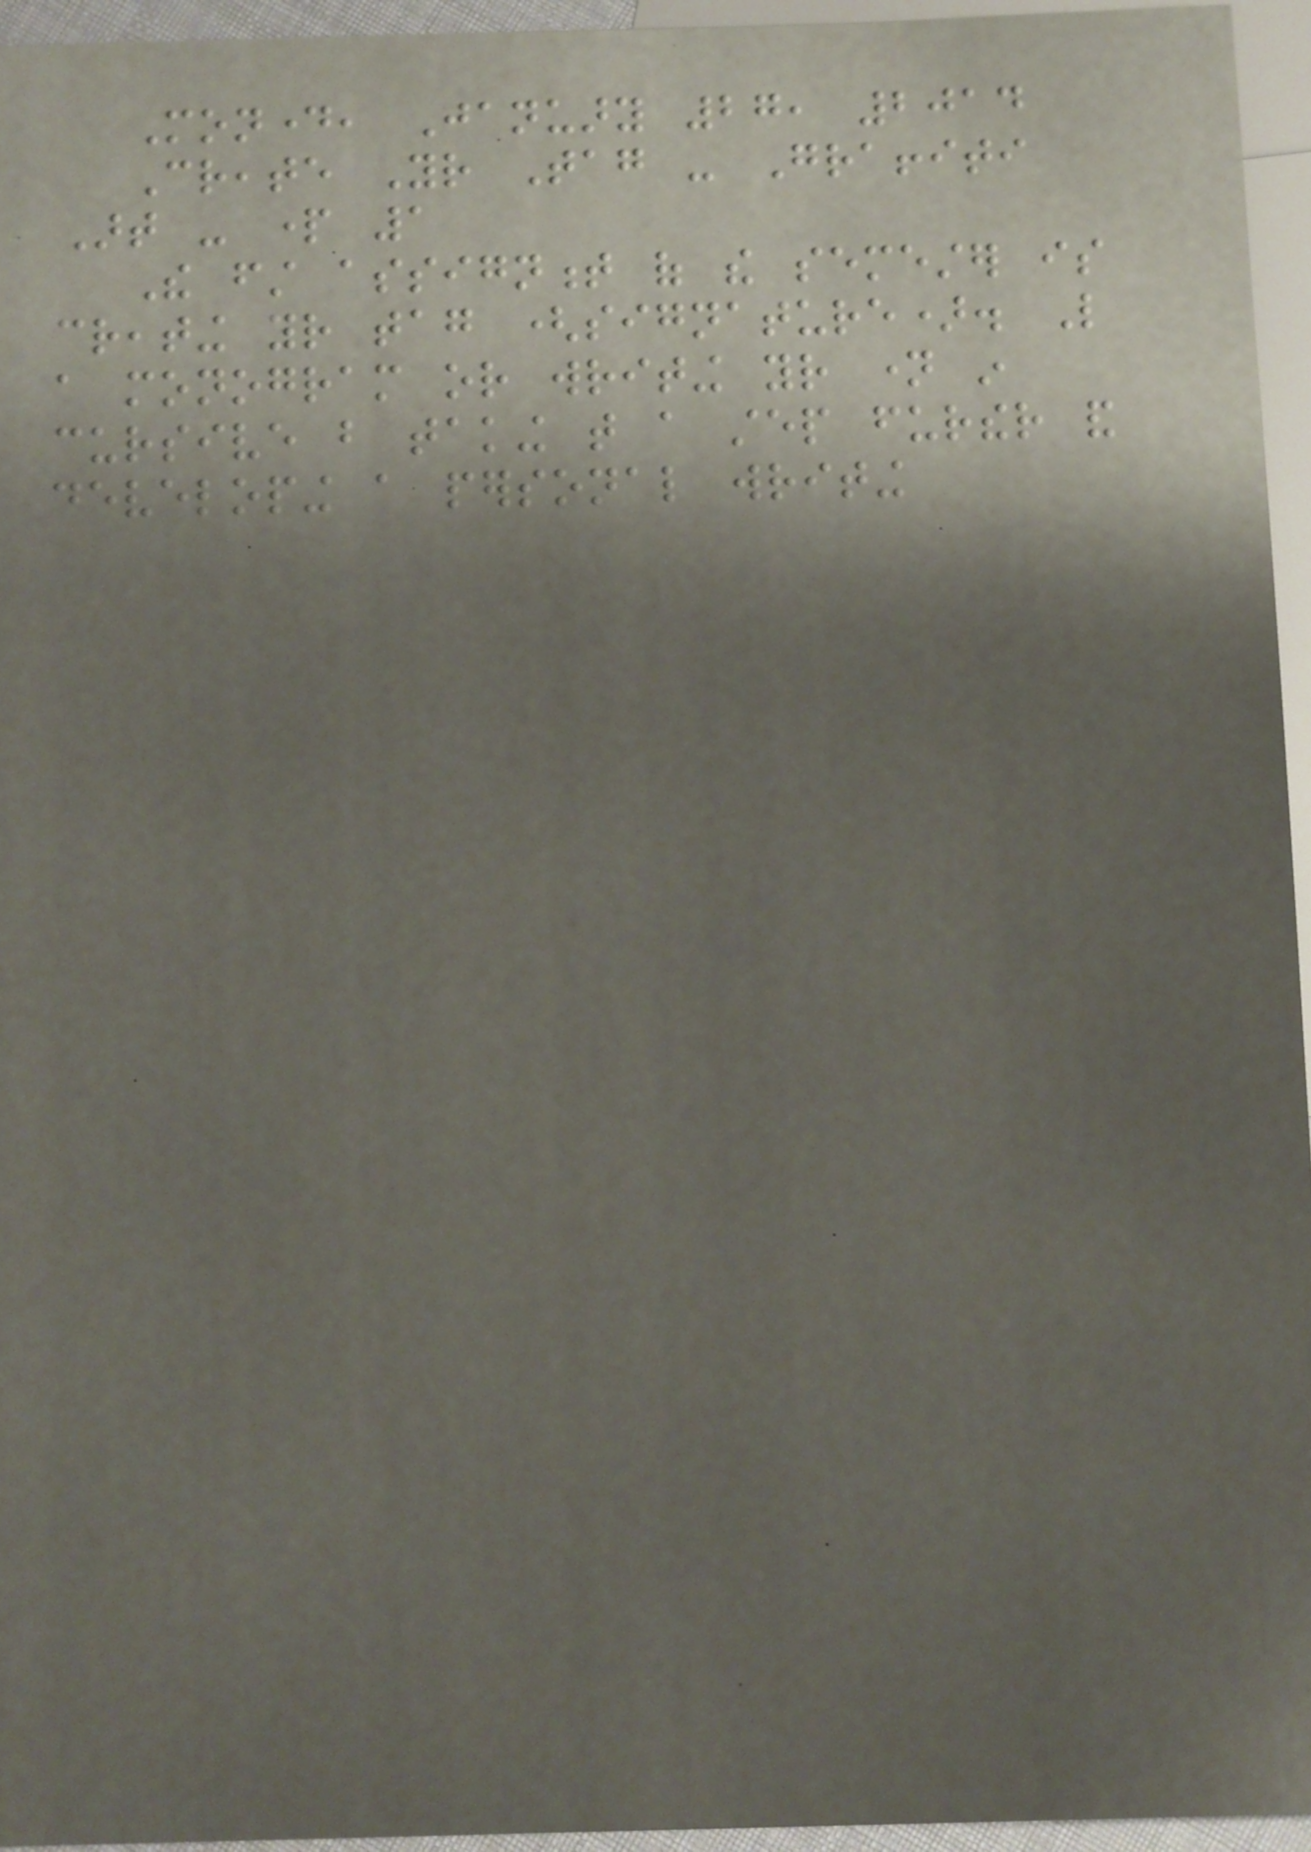Monday, January 27, 2014
Create Your Tag - Graffiti
Art - part 1
The first assignment of the semester is
creating your tag (signature). Like
a monogram or writing your name in
cursive but taking that a step further and
developing a personal writing
